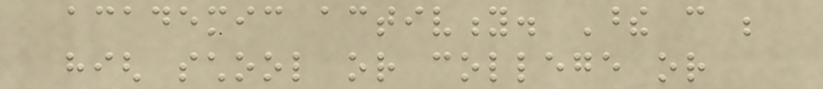academic activity. These can be
high school or college or
